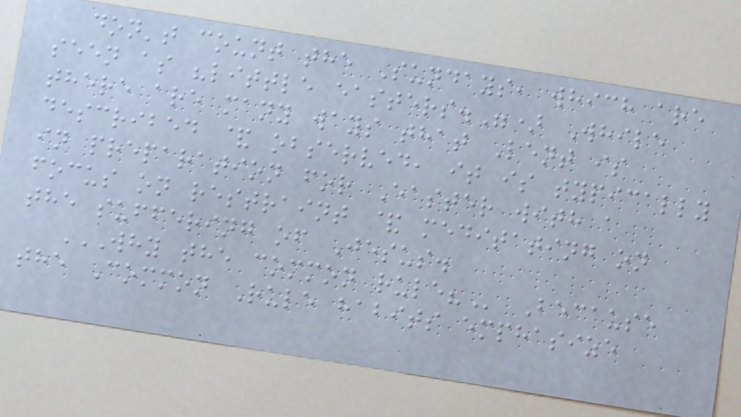don't count the Sundays, which are
seen as "little easters.") While
there are many ways that Lent is
described & observed, it is typically
in preparation for Easter with a
focus on restraint & meditating on
the suffering of Jesus.
WHY THE COMMON RULE? Because
the Common Rule habits emphasize
